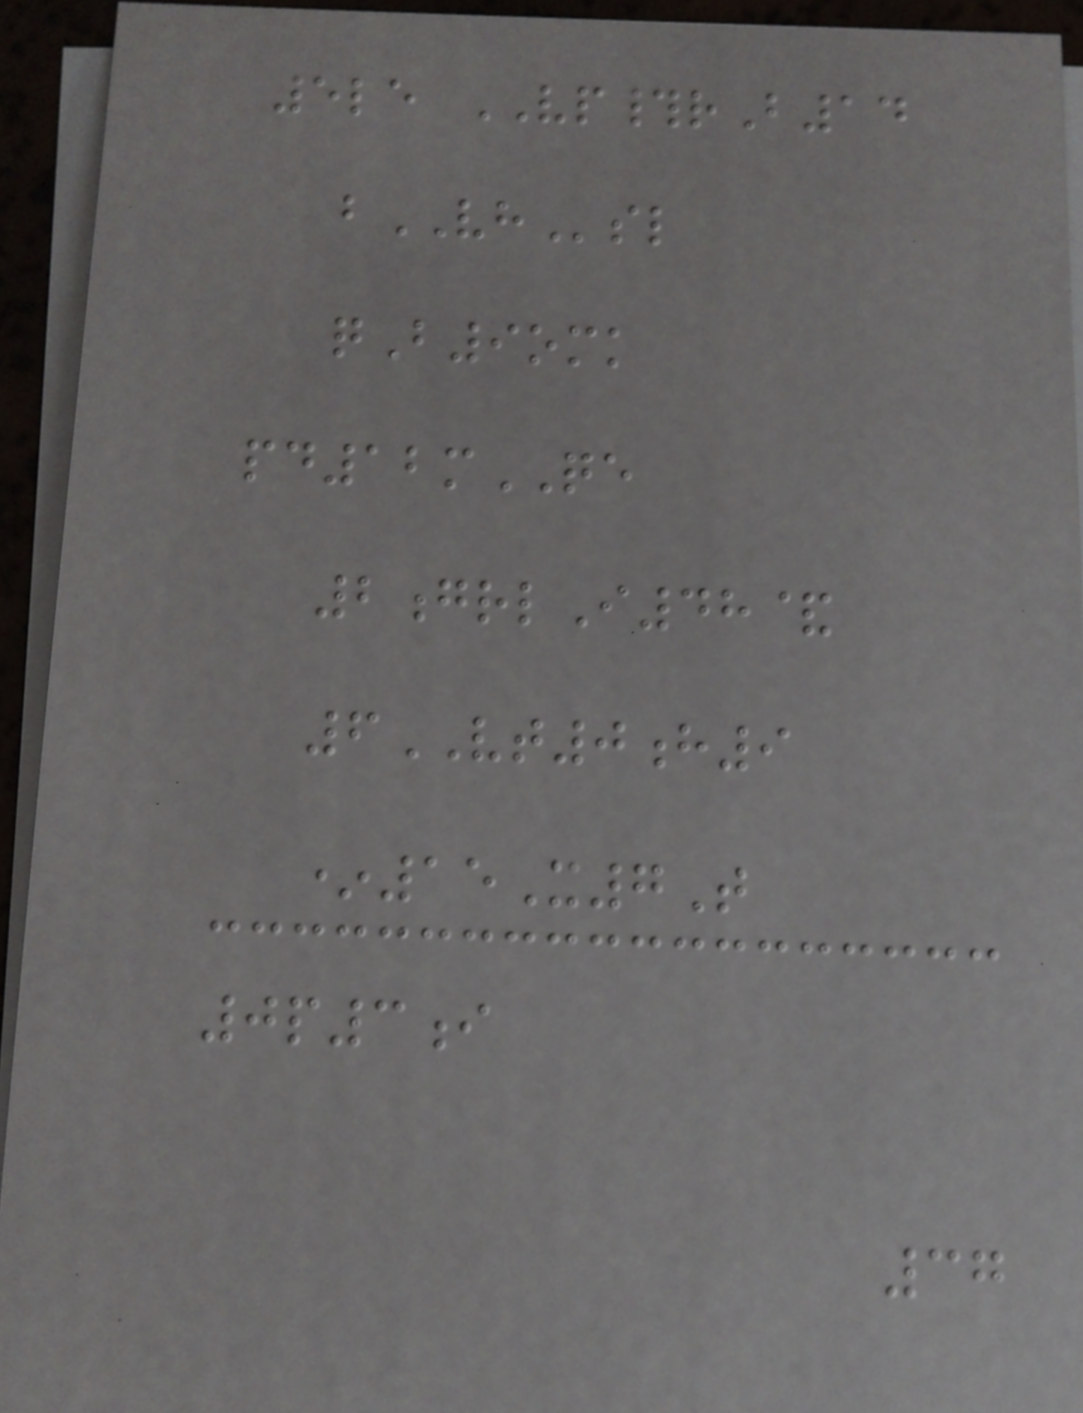5le VP#rB14
bVHsl
qB9omk
pd12mQE
2grlI48&
6VT0h9
*15X7T
0p3i
37
